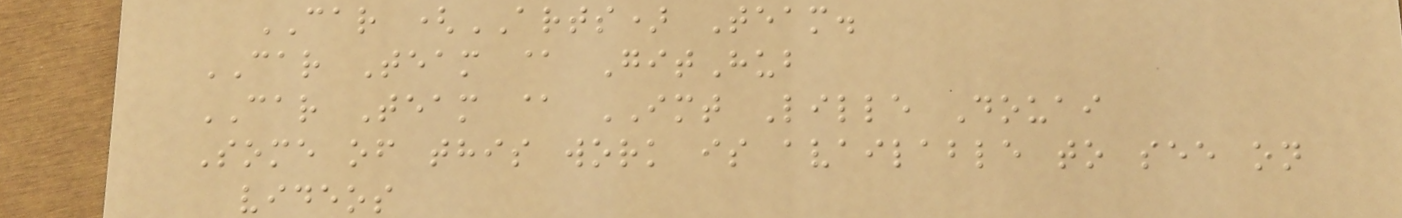CAR (ARTS) Team.
CAR Team @ GitHub
CAR Team @ IMT Lille Douai
Some of this work is available to see on
videos
